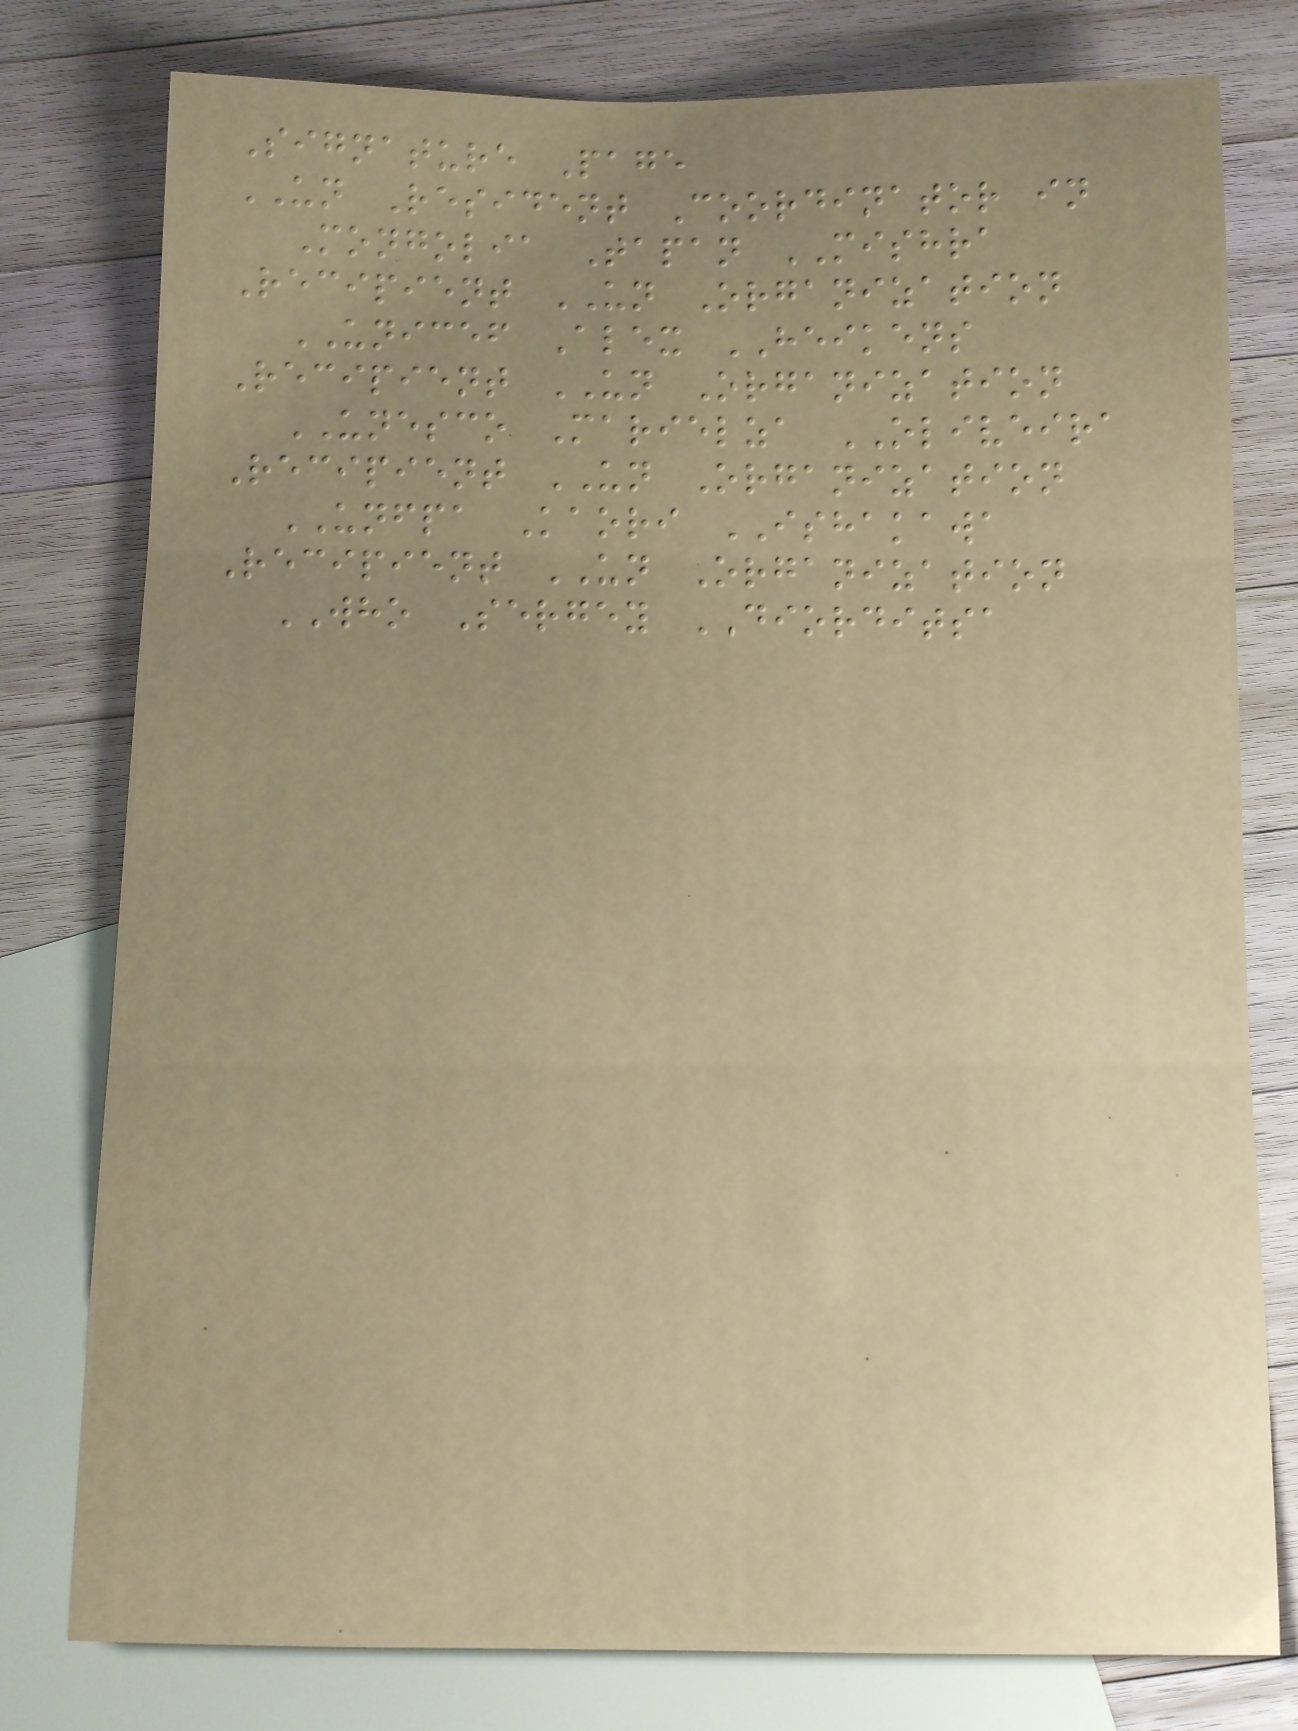Signature Page
UN Resident Coordinator in
Mongolia Tapan MISHRA
Recipient UN Organization
UNICEF Alex HEIKENS
Recipient UN Organization
UNESCO Marielza OLIVEIRA
Recipient UN Organization
UNFPA Kaori ISHAKAWA
Recipient UN Organization
WHO Sergey DIORDITSA
